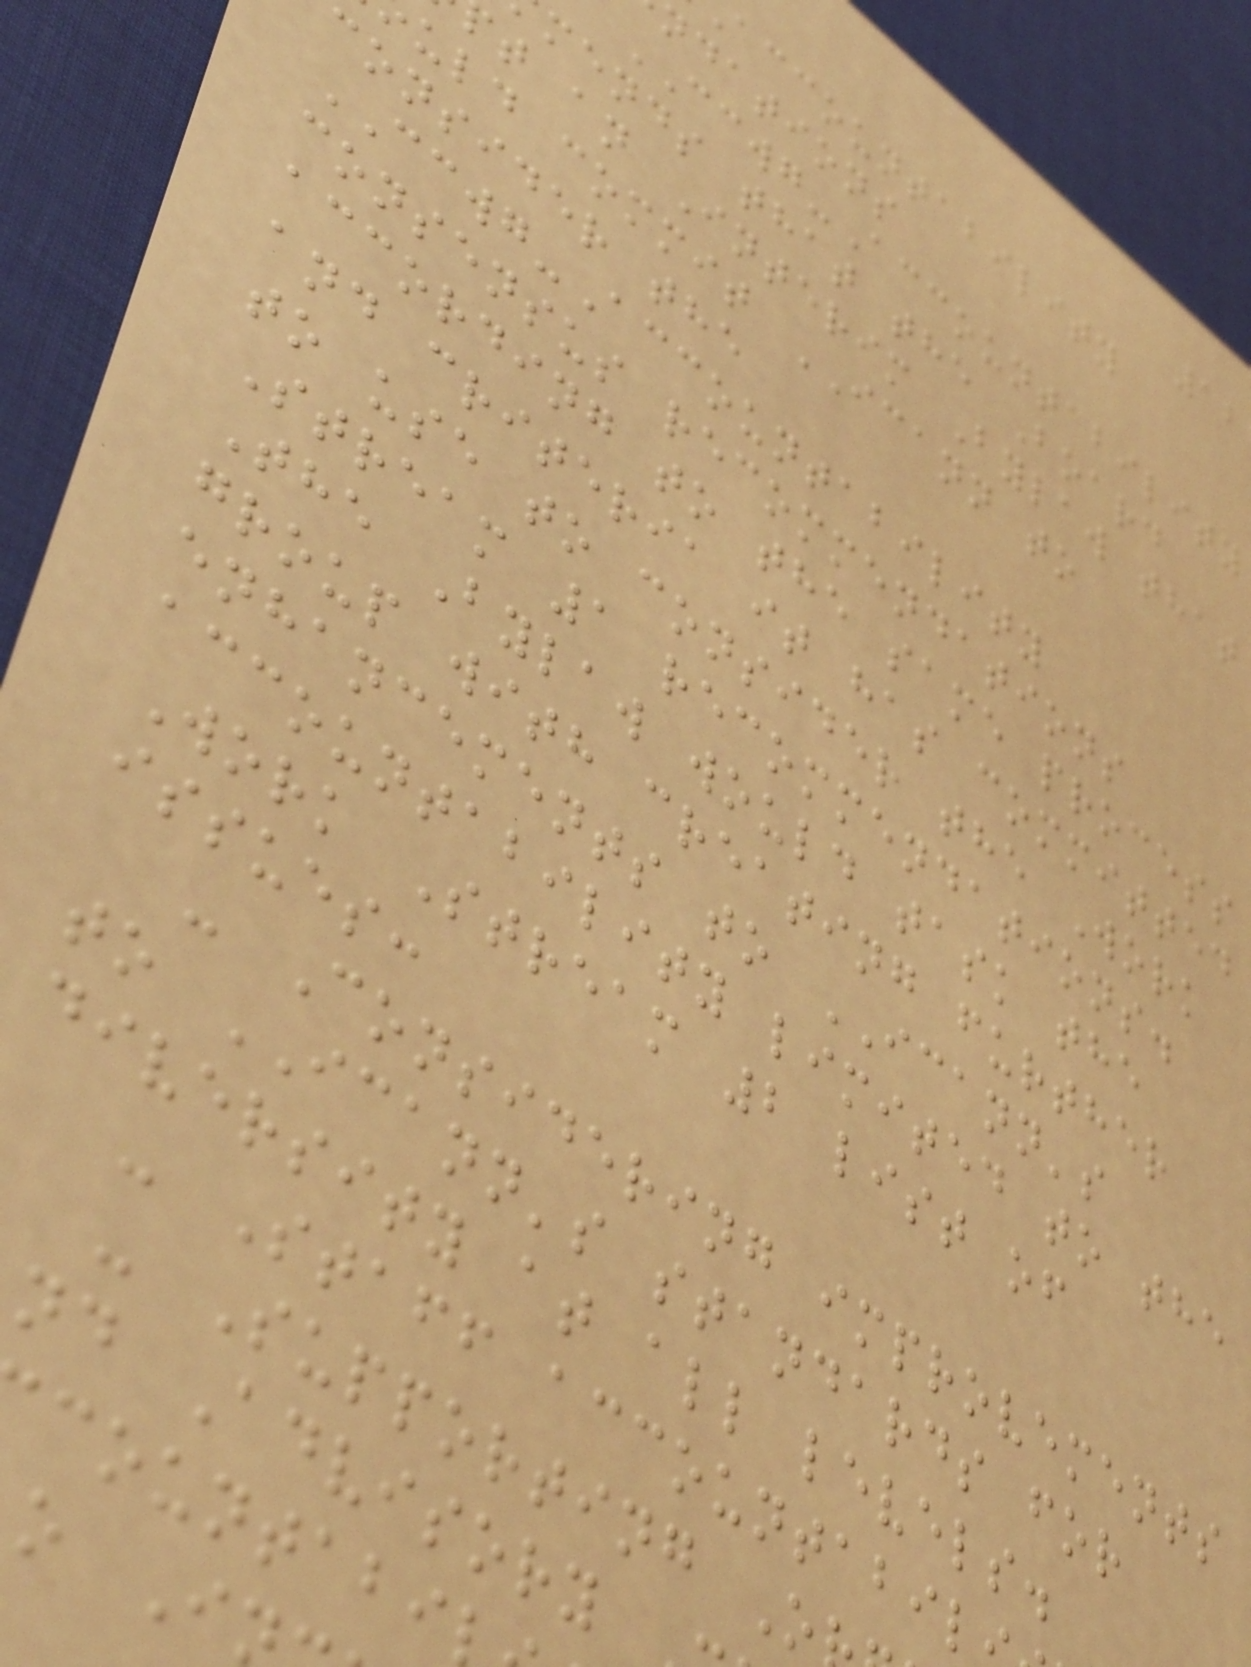accountability
ndations
CCWG-Accountability
mends that the Board
t an Interim Bylaw that
uld commit ICANN to
consider the
CCWG-Accountability
consensus recommendations
according to the same process
and criteria it has committed
to use to consider the Work
Stream 1 recommendations.
The Bylaw would task the
group with creating further
enhancements to ICANN's
accountability limited to the
Work Stream 2 list of
issues:
- Considering improvements
to ICANN's standards for
diversity at all levels.
- Staff accountabil
- Supporting O
nd Advisory
